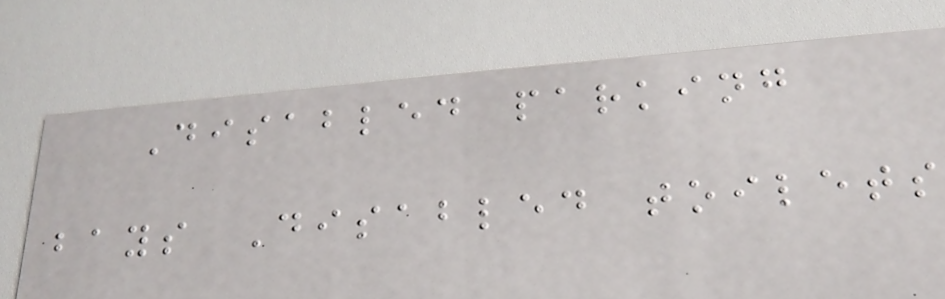Disabled parking
bays Disabled toilets
